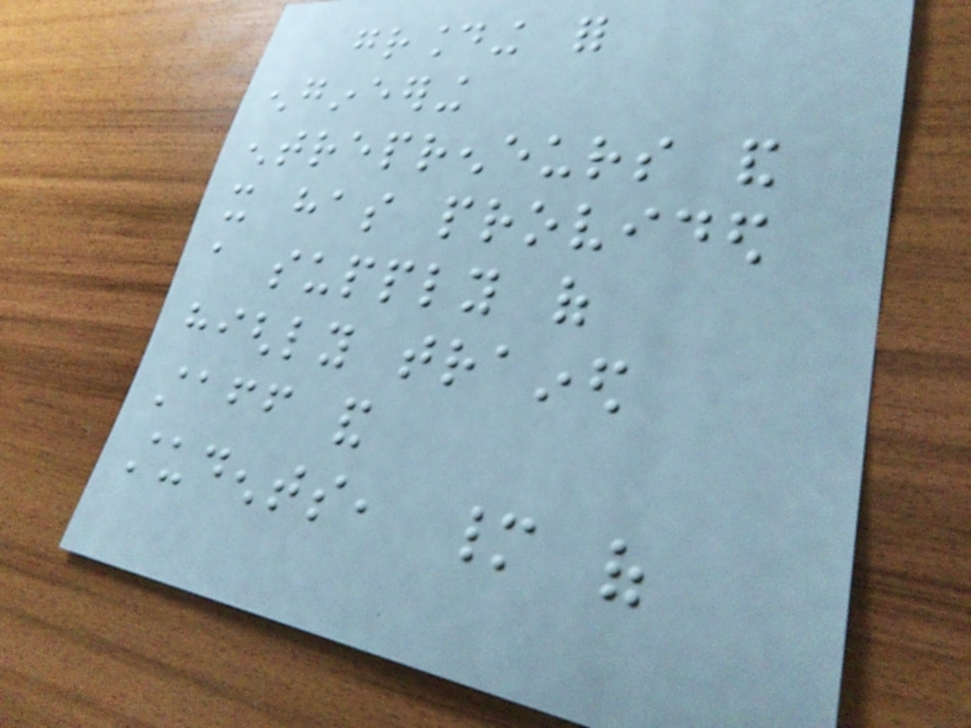grounding for
engineering
entrepreneurs and
it has provided
a supply of
highly trained
staff and
students, many of
